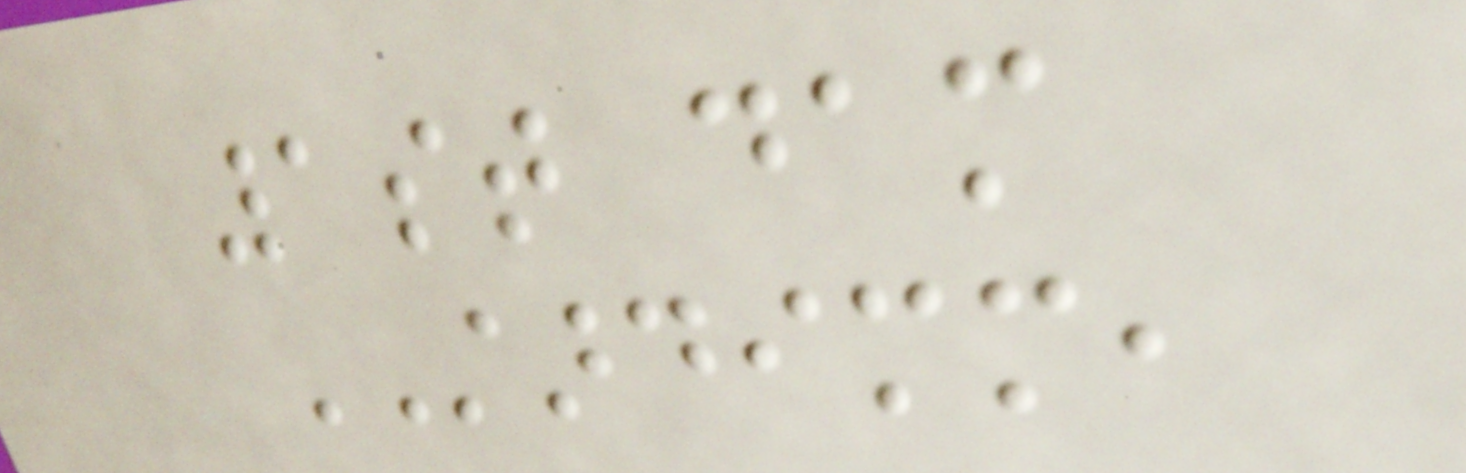1st dam
STARDIMM,
